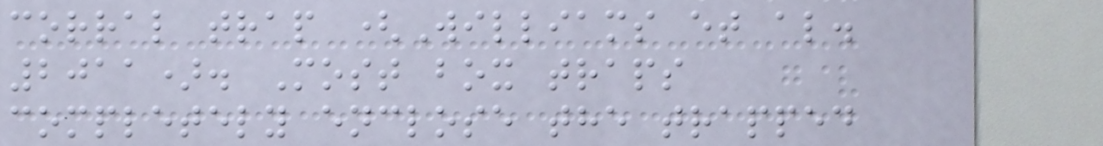corral trap (Williams et al.
2011). Most box traps
completely enclose the trapped
